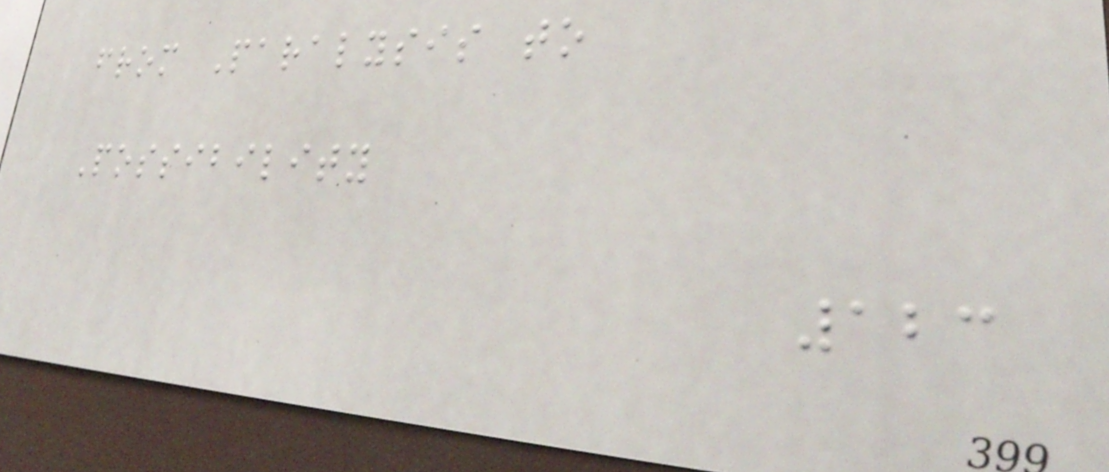from Paralysis to
Possibility
123
